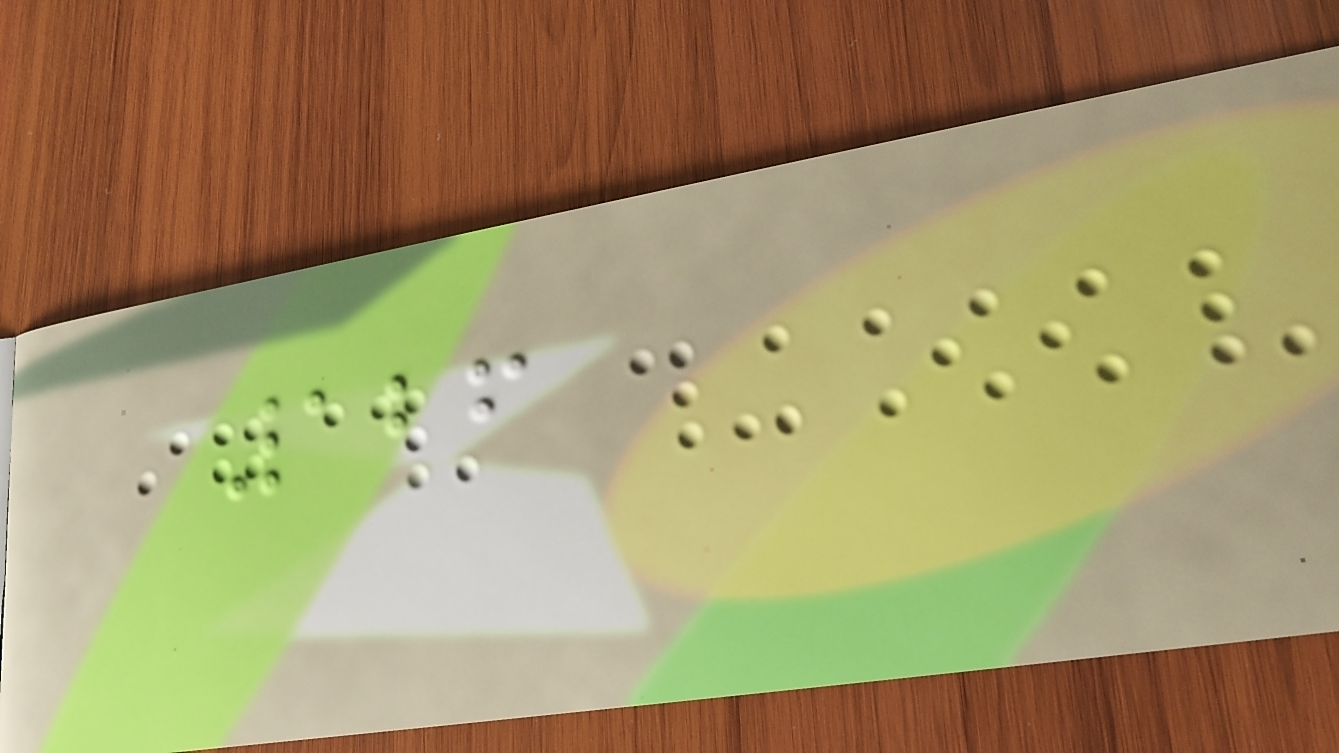126
